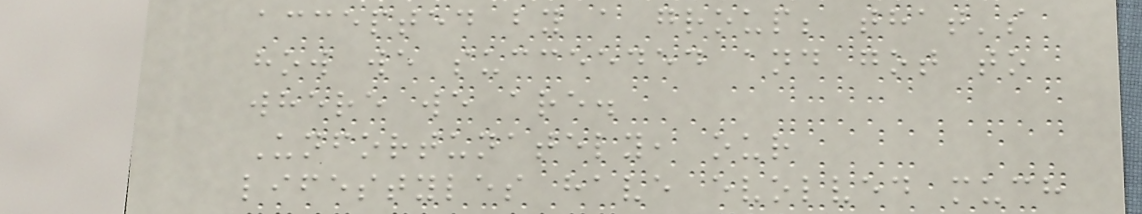accepted by a group; that's
how we succeeded and got to
where we are.
Unfortunately, our
lifestyles have evolved much
